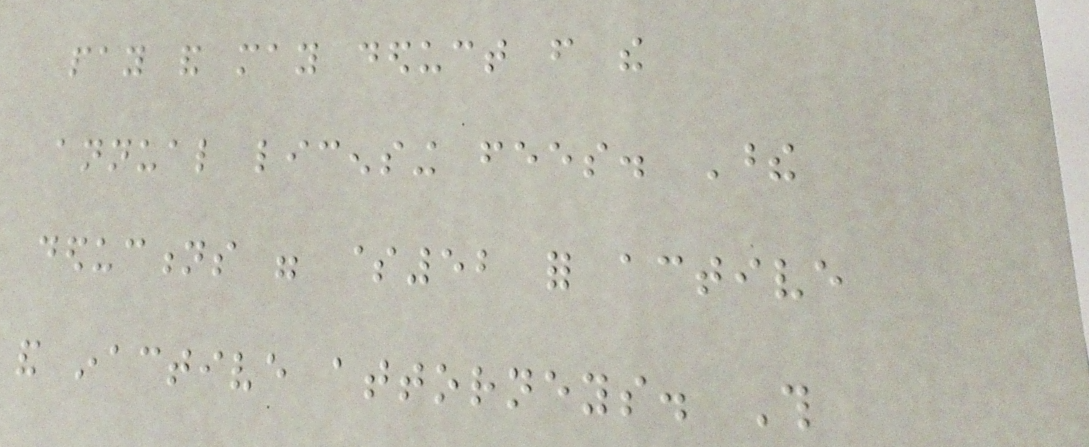pay and may deduct from the
annual licensing fees. These
deductions were $52 for active
and inactive attorneys. This
